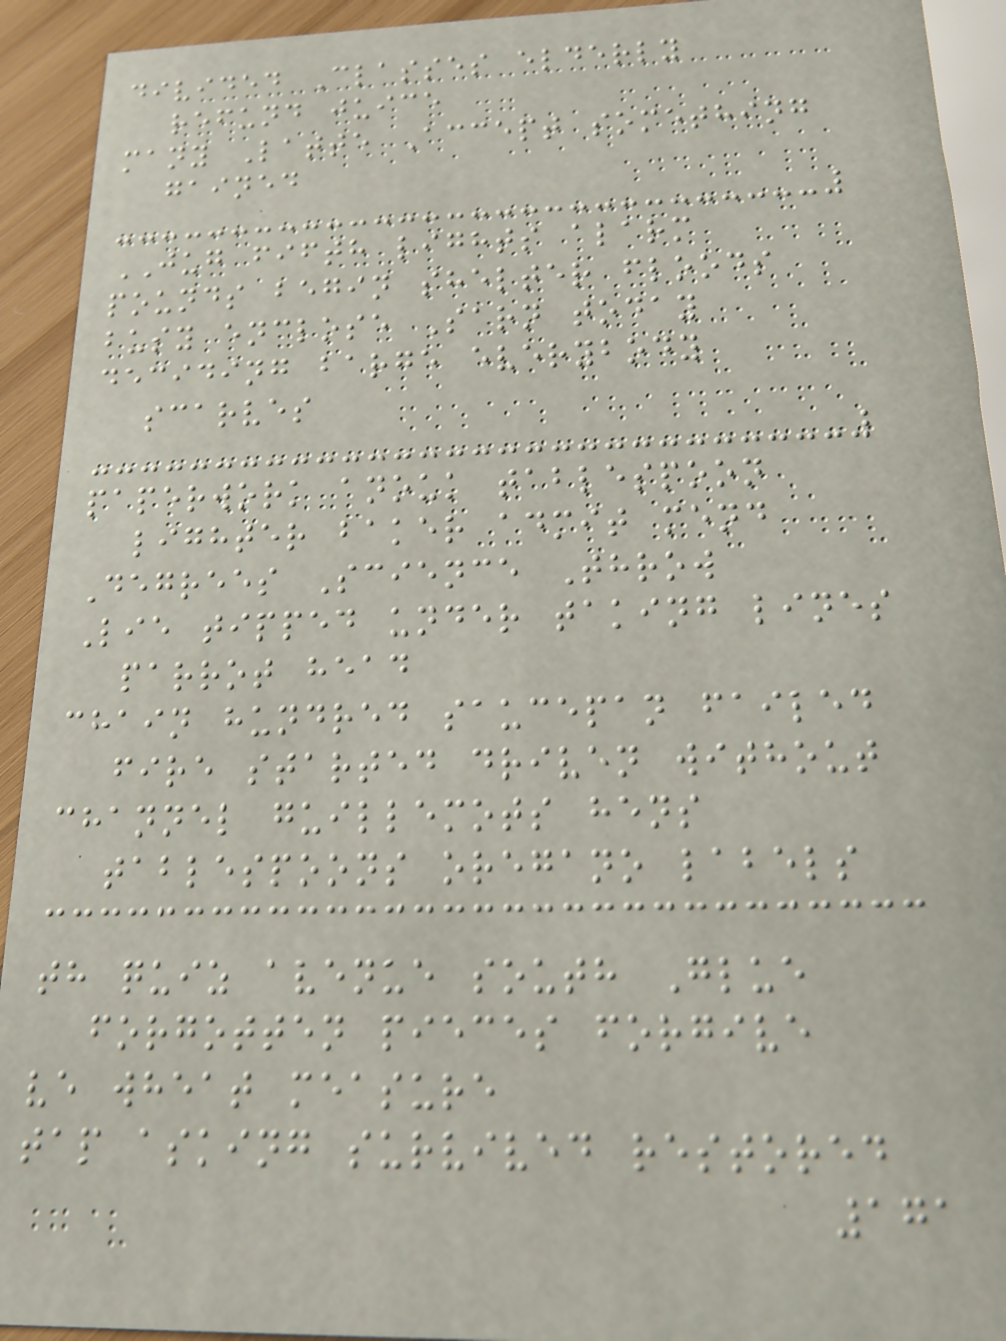divided Classes elderly
refund juice
many Latte Accept something
gained
JUG fifth lights alarm
pounds begin shelter floods
busy enclose Sarn today
deciding barge everybody
scarves
paperwork anouk tablespoon
lighter baker admit mend
Degrees Science Throw
Lie tipped under taking lines
parrot head
chain hundred saucepan failed
fire started driven without
channel guillemots hens
tablespoons oregano labels
th quiz avenue south Glue
forgotten pieces forgive
ve wheat measure
tap asking survived restored
171
